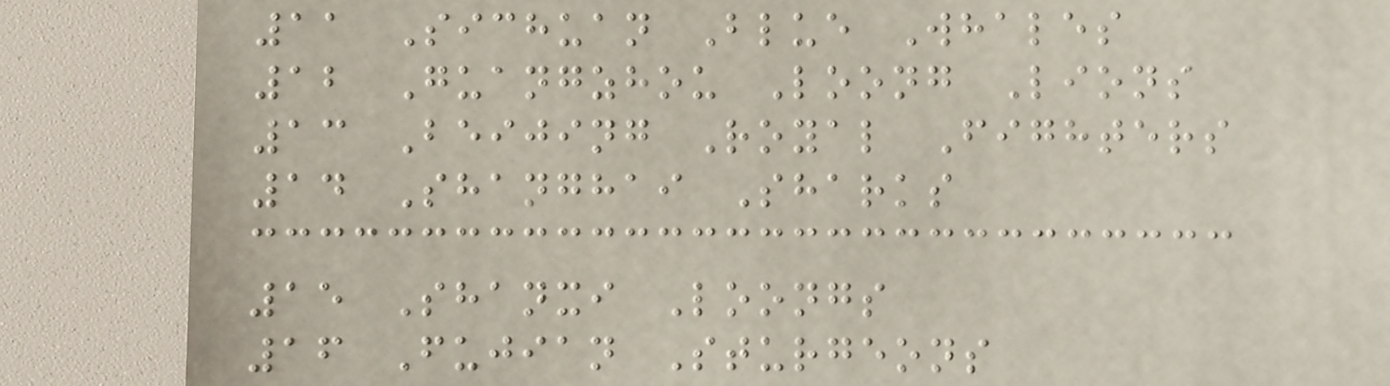11 Sichuan Blue Whales
12 Guangzhou Loong Lions
13 Beijing Royal Fighters
14 Shanghai Sharks
15 Shanxi Loongs
16 Fujian Sturgeons
